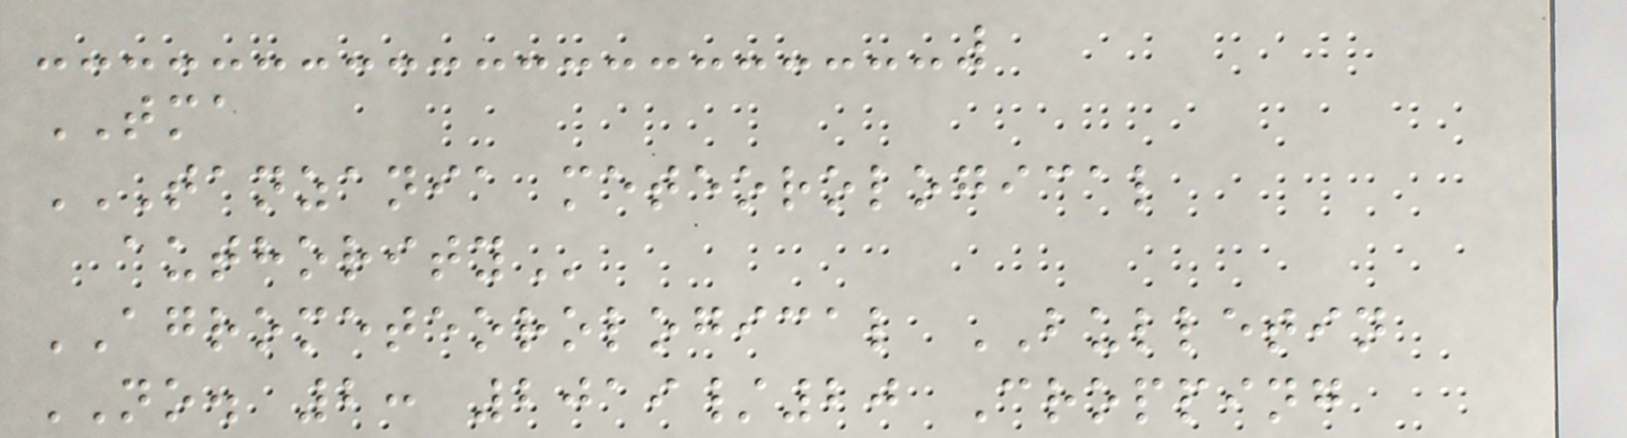TMA
TANZANIA METEOROLOGICAL
AUTHORITY
AGROMETEOROLOGICAL BULLETIN
NO. 2: 2019/20 Cropping
